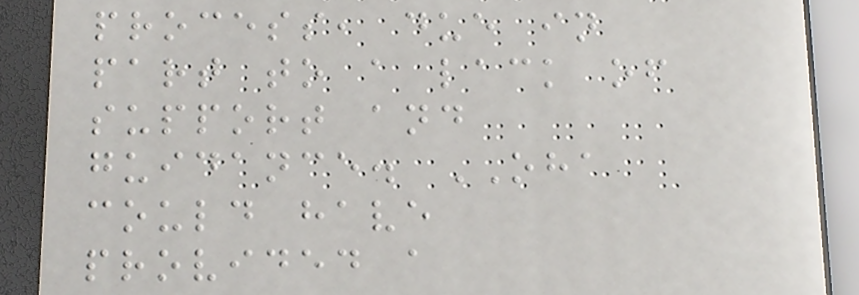process, due in
part to a lack of
support and
guidance. OHA
could have
provided a
